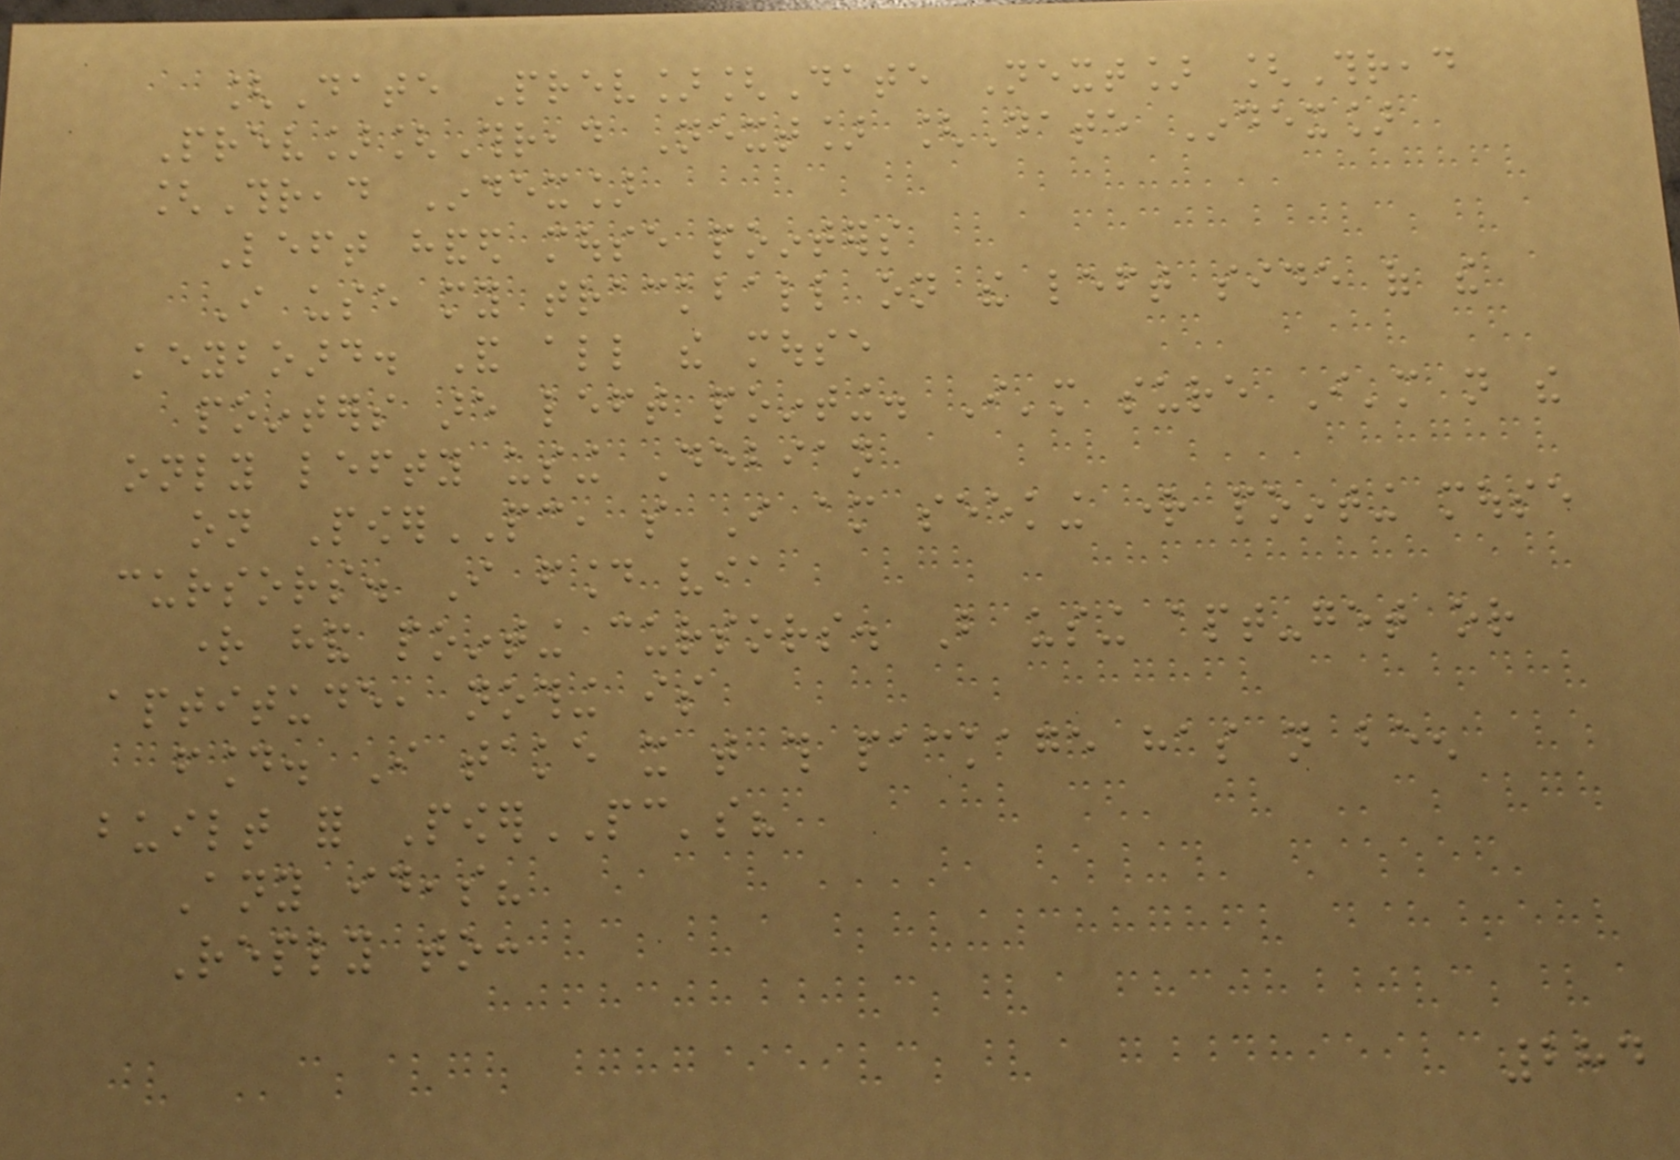[Date Prev][Date Next] [Thread
Prev][Thread Next] [Date Index]
[Thread Index]
Left handed mouse pointers
I use my trackball on the left side of the
keyboard. And all the mouse
pointers are left pointing. I'm sure I'm not the
only lefty using Debian
on PowerPC, so I am seeking right pointing mouse
cursors. I found via
right hand pointing cursors. But using apt-get or
aptitude, nothing is
found. I take it that this package has not been
built for PowerPC's?
Any ideas?
Reply to:
284
